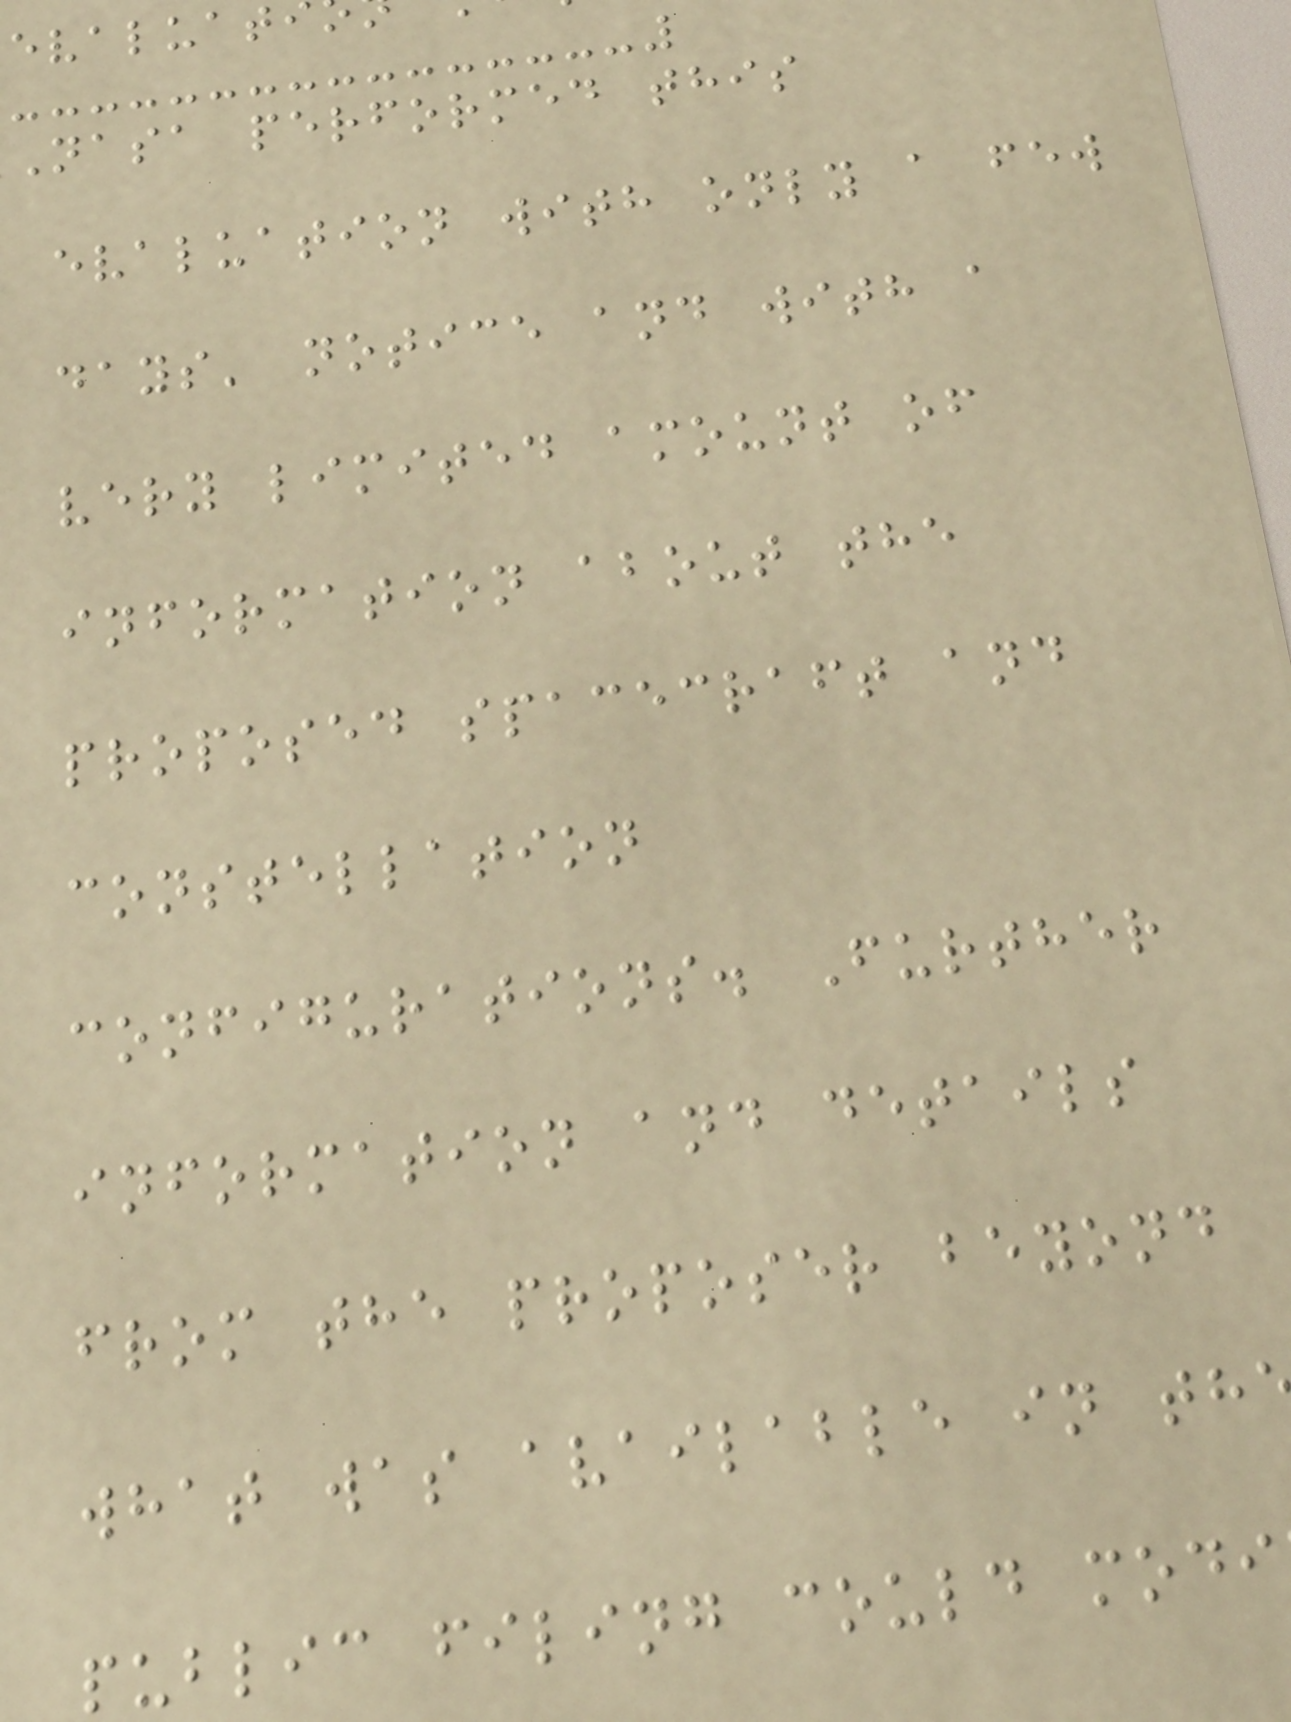nasa performed this
evaluation with only a few
days' notice and with a
very limited amount of
information about the
proposed spacecraft and
constellation
configurations. Further
information and details
from the proposer beyond
what was available in th
public filing could modi
